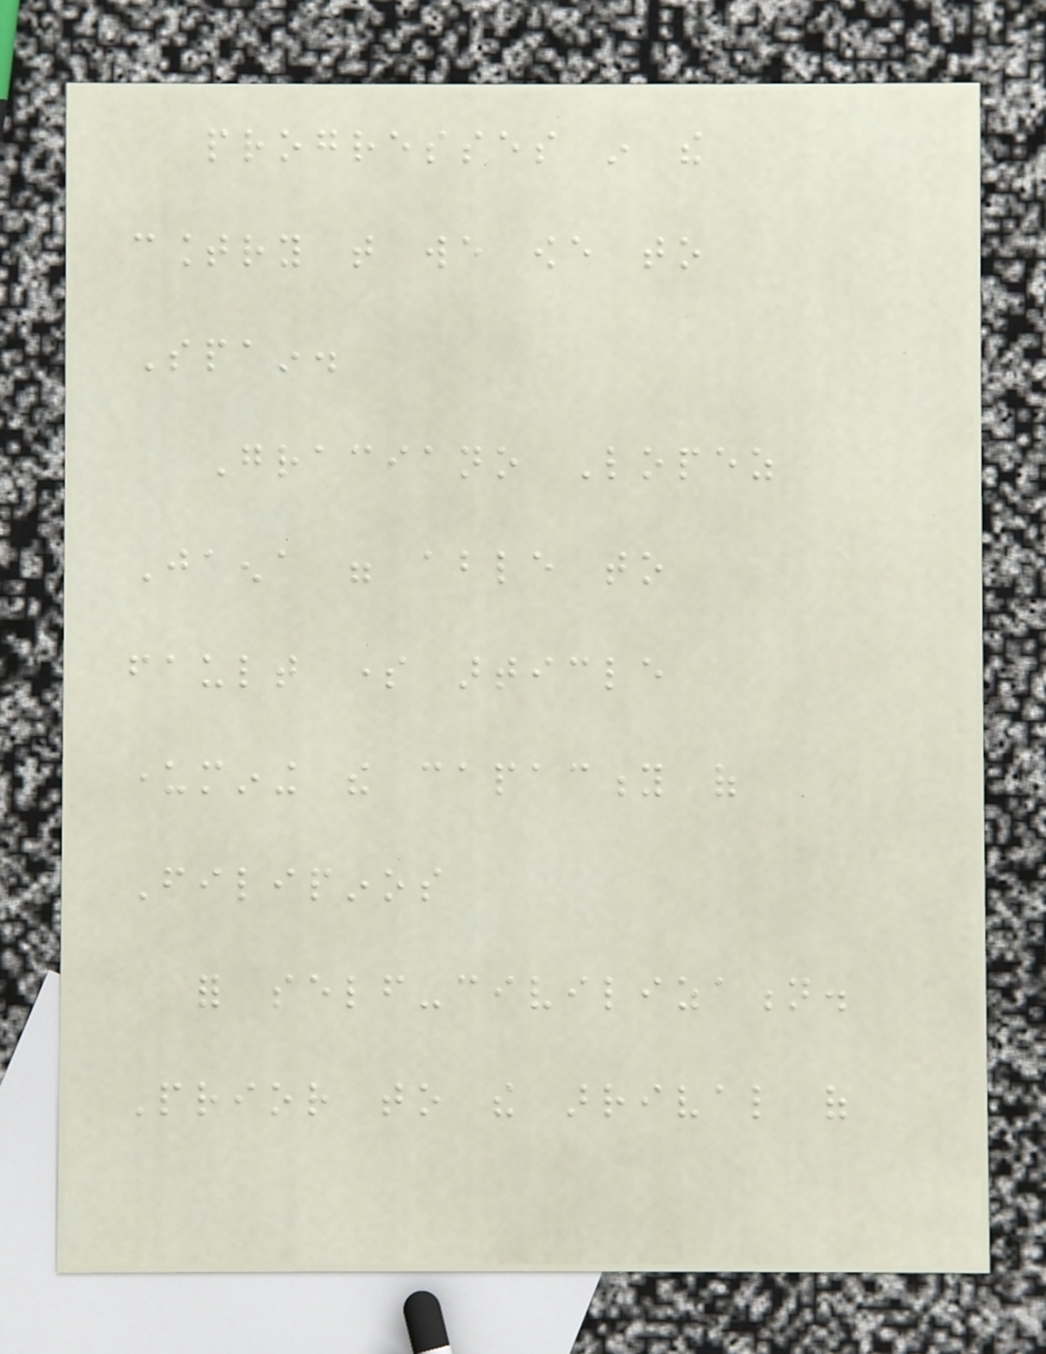progresses in the
country that we owe to
Spain.
Graciano Lopez
Jaena were able to
fault some article
undermining the capacity of
Filipinos
for self-civilization.
Prior to the arrival of
